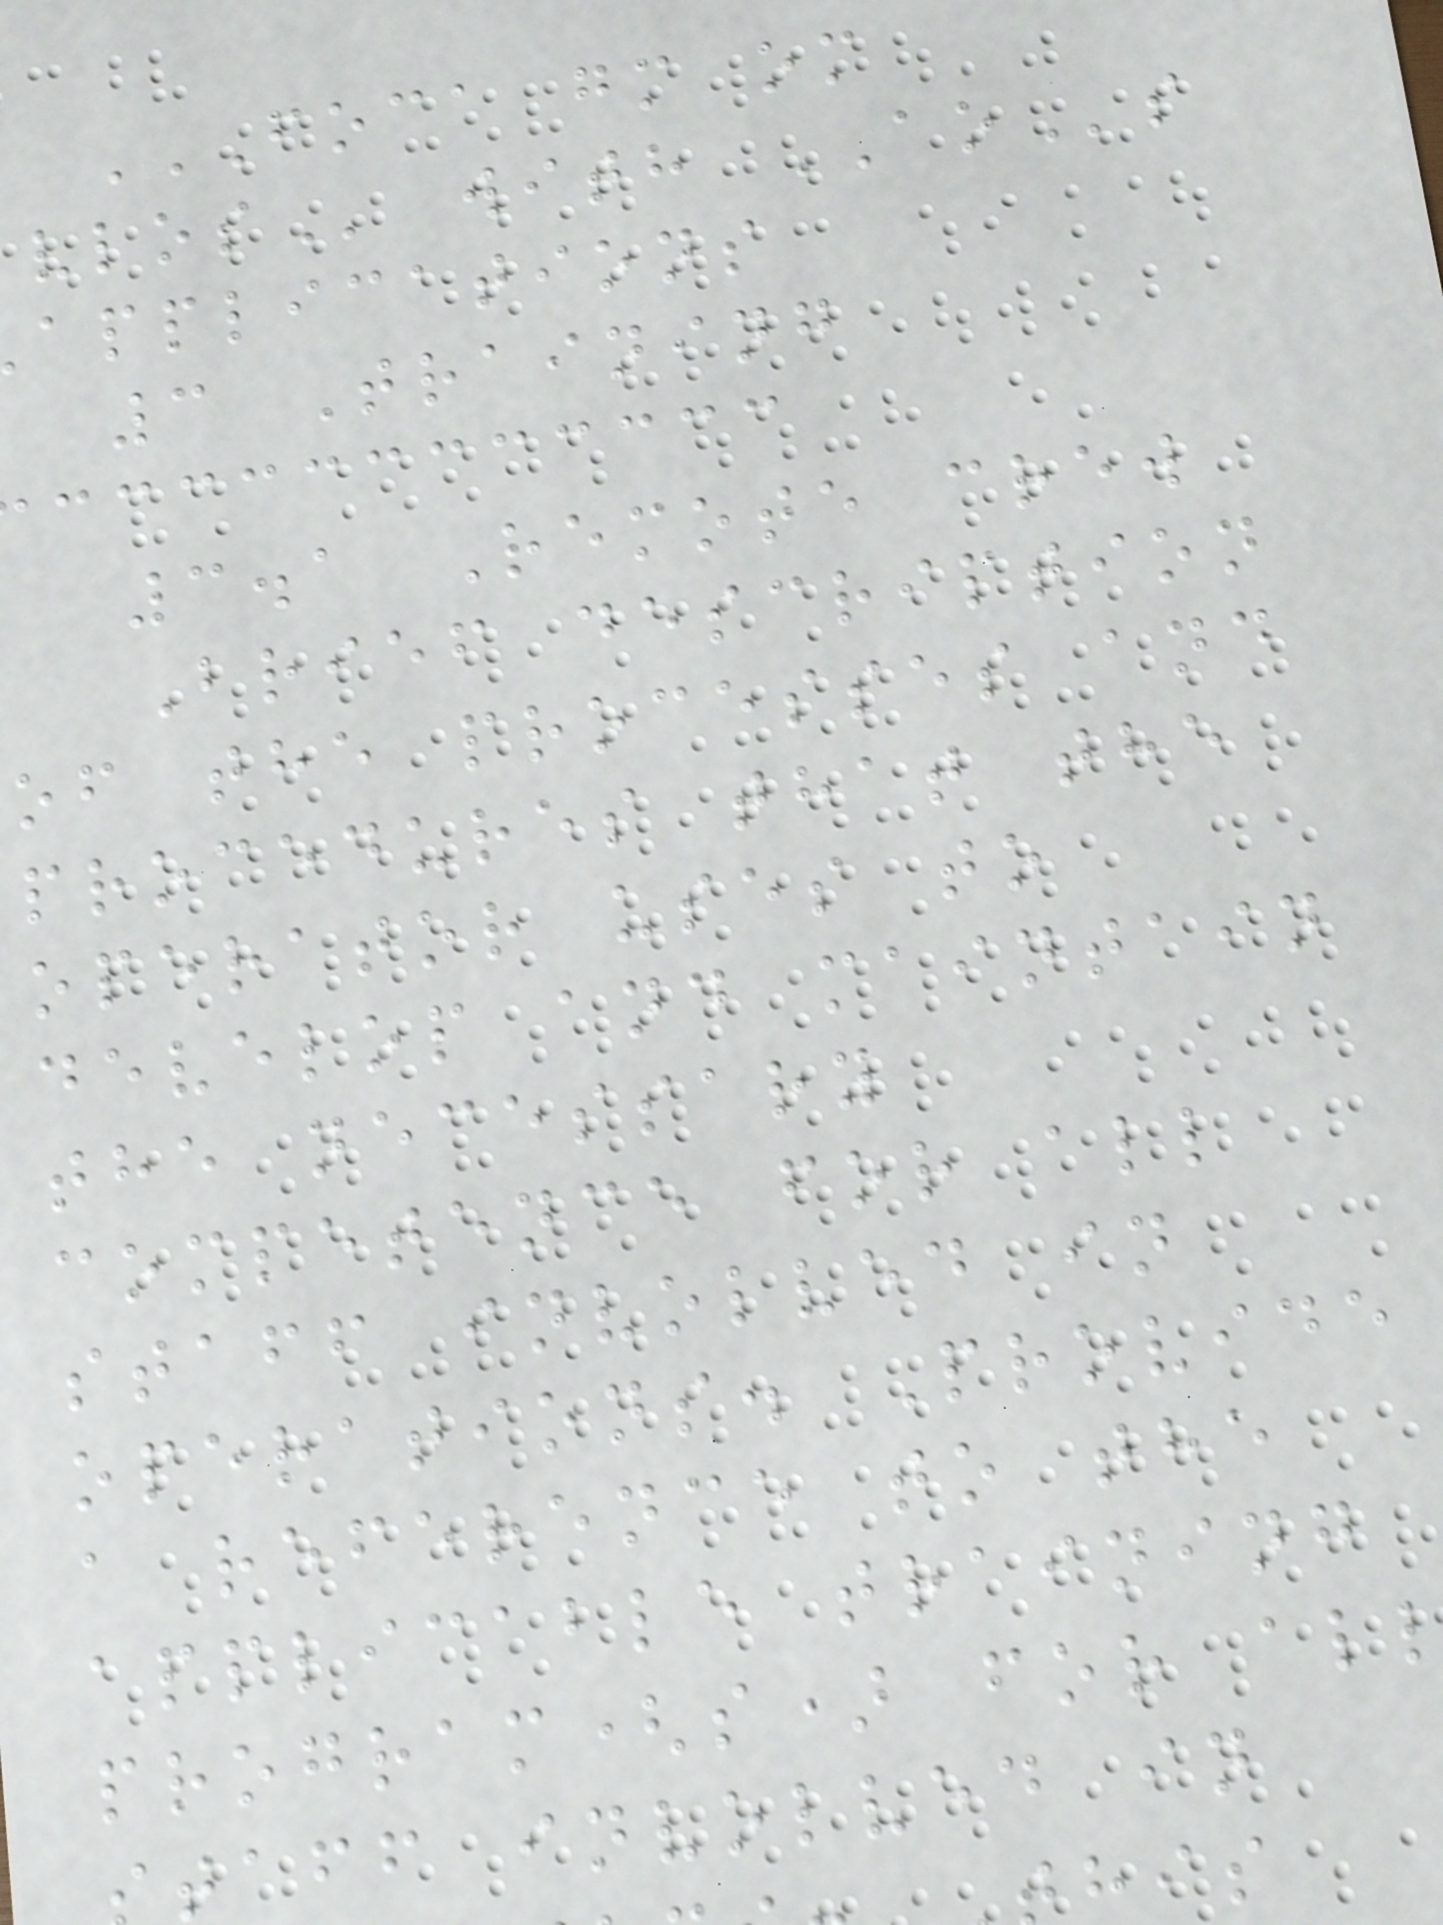FOCA GM OM
with AOs
applications
3 Training
3.1 Remote crew
Brief description
of the processes and
procedures that the
operator uses to
develop and maintain
the necessary
competence for all
staff involved in
operations. Provide
a reference to the
applicable training
program(s) for al
taff involved in
